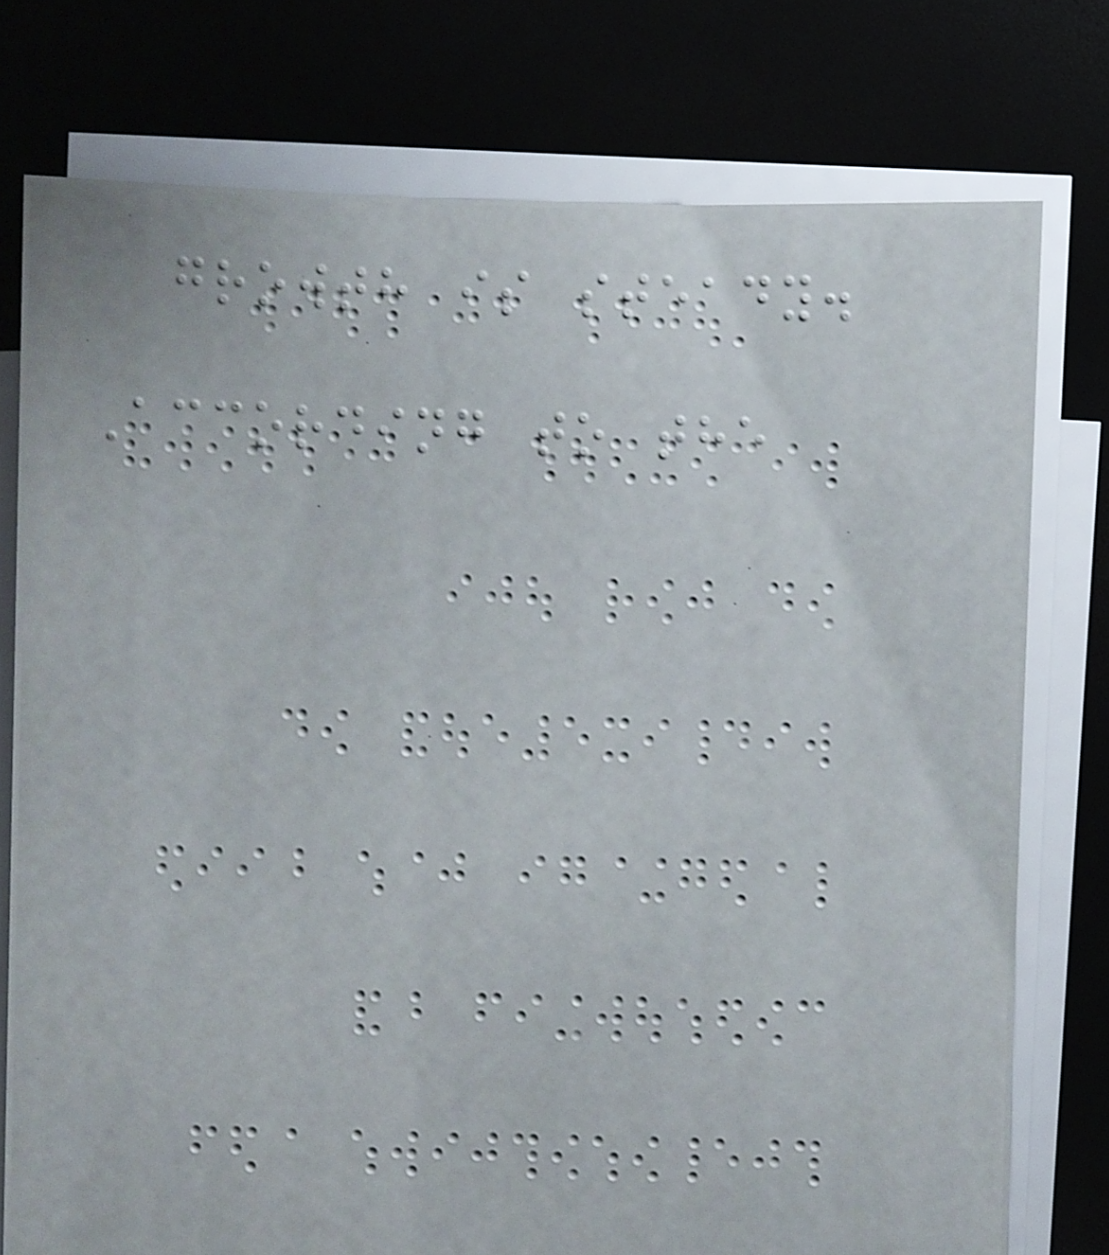growth is steady.
According to the
